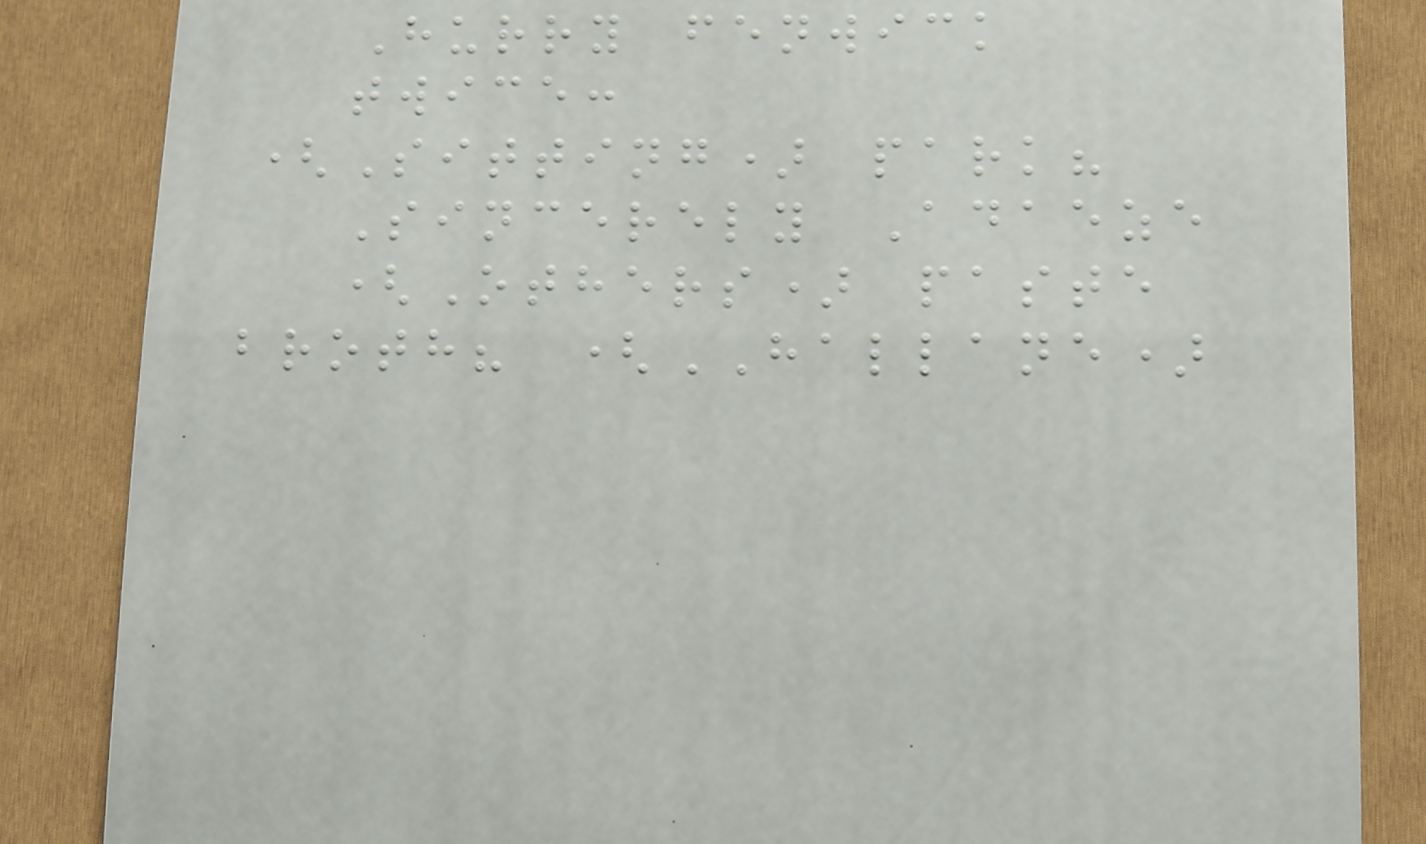Hurry fenwick
twice:
(Sitting) park?
Sincerely Adaeze
(Others) paste
broth? (HALLANE)
